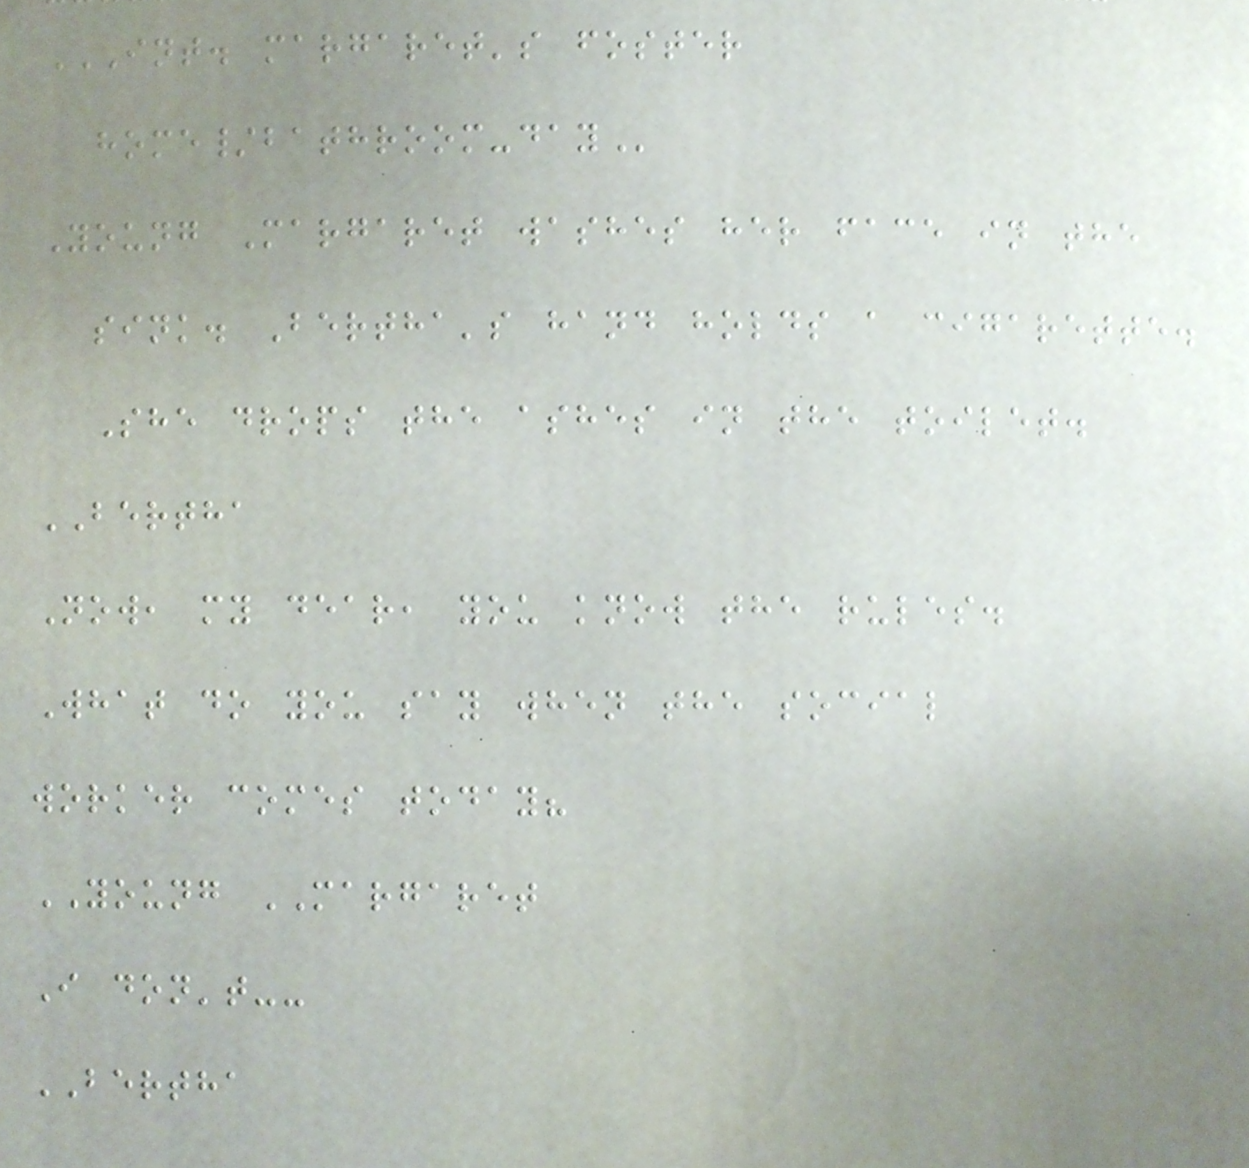INT. MARGARET'S FOSTER
HOME/BATHROOM-DAY
Young Margaret washes her face in the
sink. Bertha's hand holds a cigarette.
She drops the ashes in the toilet.
BERTHA
Now, my dear, you know the rules.
What do you say when the social
worker comes today?
YOUNG MARGARET
I don't--
BERTHA
